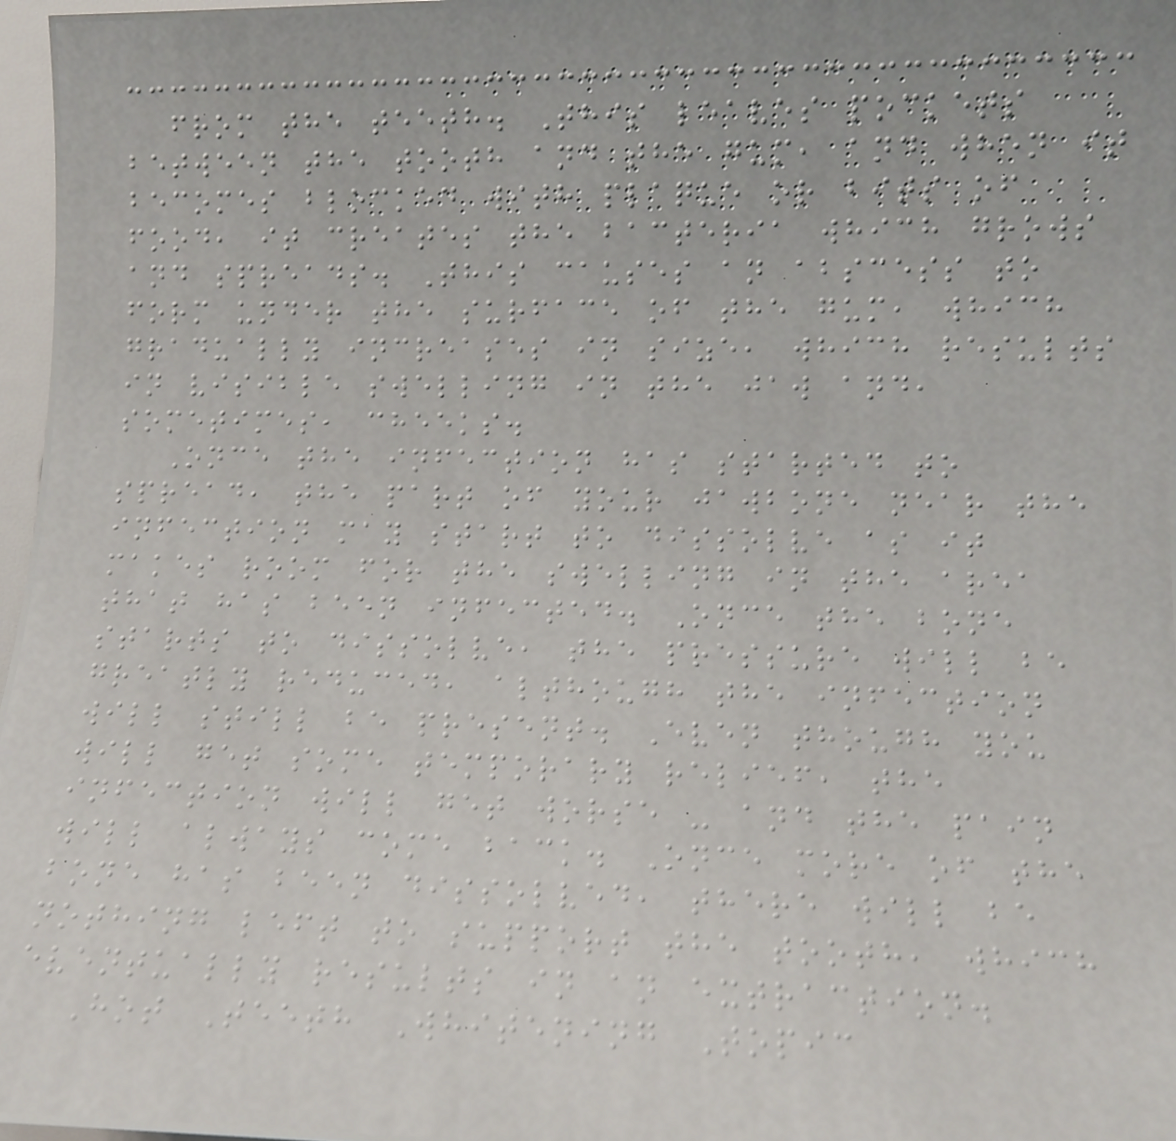from the teeth. This leaves pockets
between the tooth and the gum, and when it
becomes blocked with plaque or bits of
food, it creates the bacteria which grows
and spreads. This causes an abscess to
form under the surface of the gum, which
gradually increases in size, which results
in visible swelling in the jaw and,
sometimes, cheeks.
Once the infection has started to
spread, the part of your jawbone near the
infection may start to dissolve as it
makes room for the swelling in the area
that has been infected. Once the bone
starts to dissolve, the pressure will be
greatly reduced, although the infection
will still be present. Even though you
will get some temporary relief, the
infection will get worse - and the pain
will always come back. Once more of the
bone has been dissolved, there will be
nothing left to support the tooth, which
eventually results in an extraction.
Hot Teeth Whitening Topic
